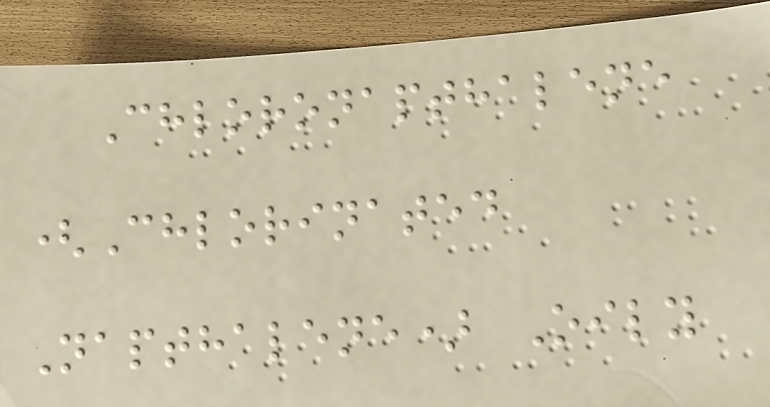Chloronapthalene
(Chlorinated
Napthalene) Oily
